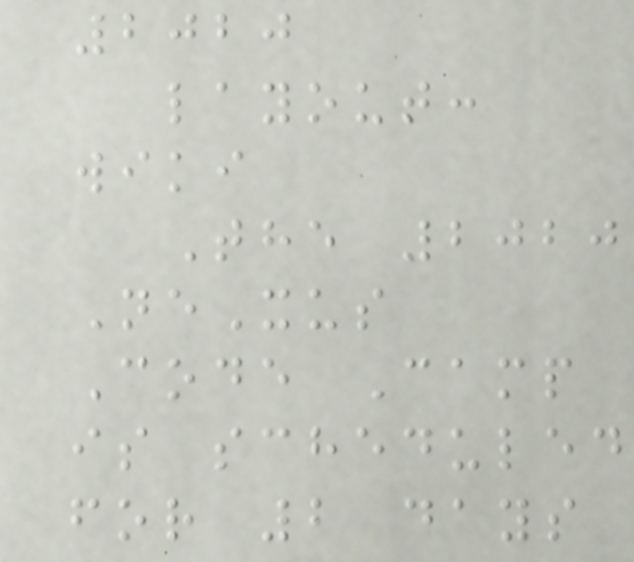2020
layout:
wiki
The 2020
NeXus
Code Camp
is scheduled
for 2 days
